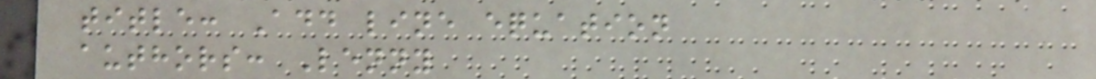title: Add line equation
authors: Lenny
